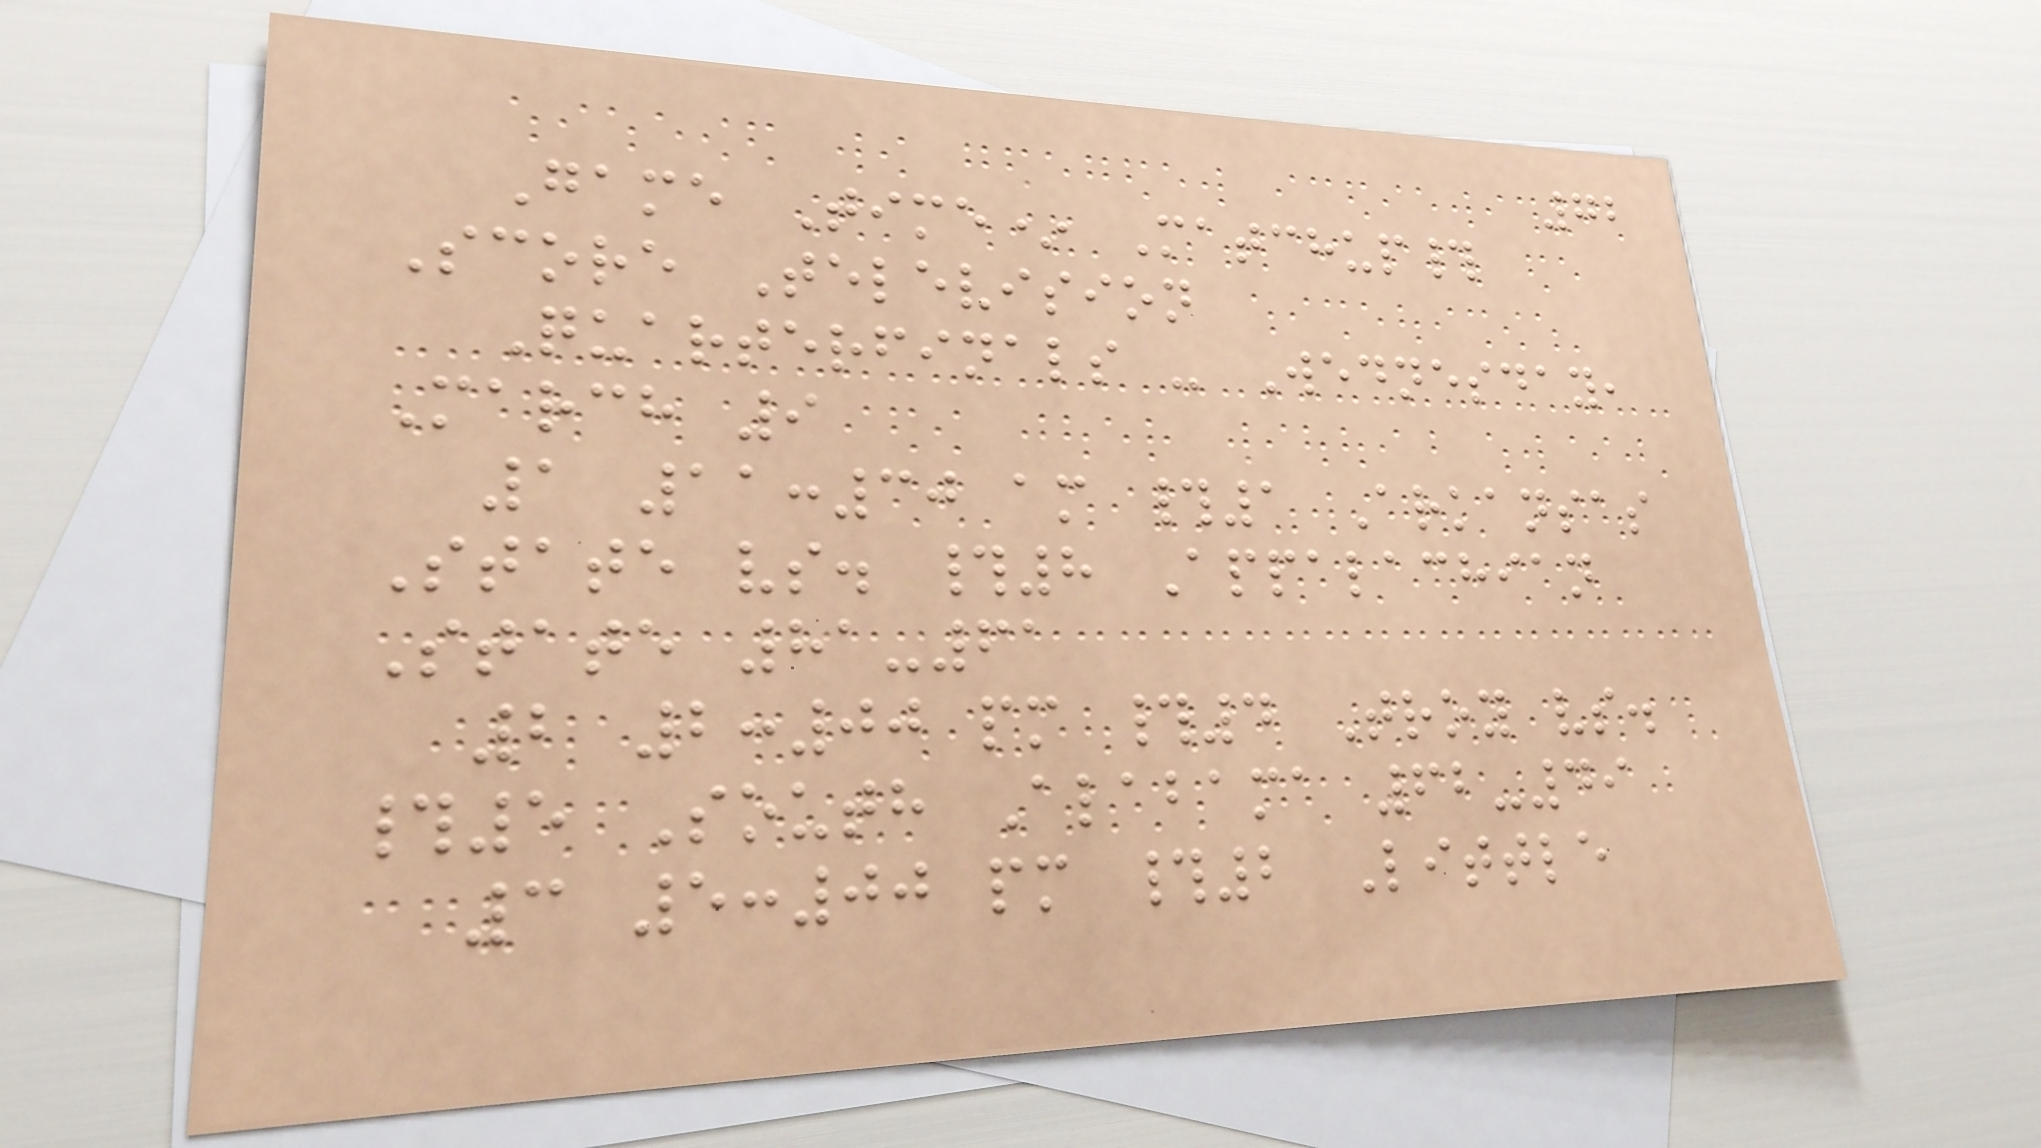72
Game Time* Matchup#
Score Television
Quarterfinals - Wednesday,
March 9
1 11:30 am #1 Arkansas
State vs. #8 Appalachian
State 81-61
2 2:00 pm #4 Troy vs.
#5 South Alabama 62-49
3 5:00 pm #2 Little
